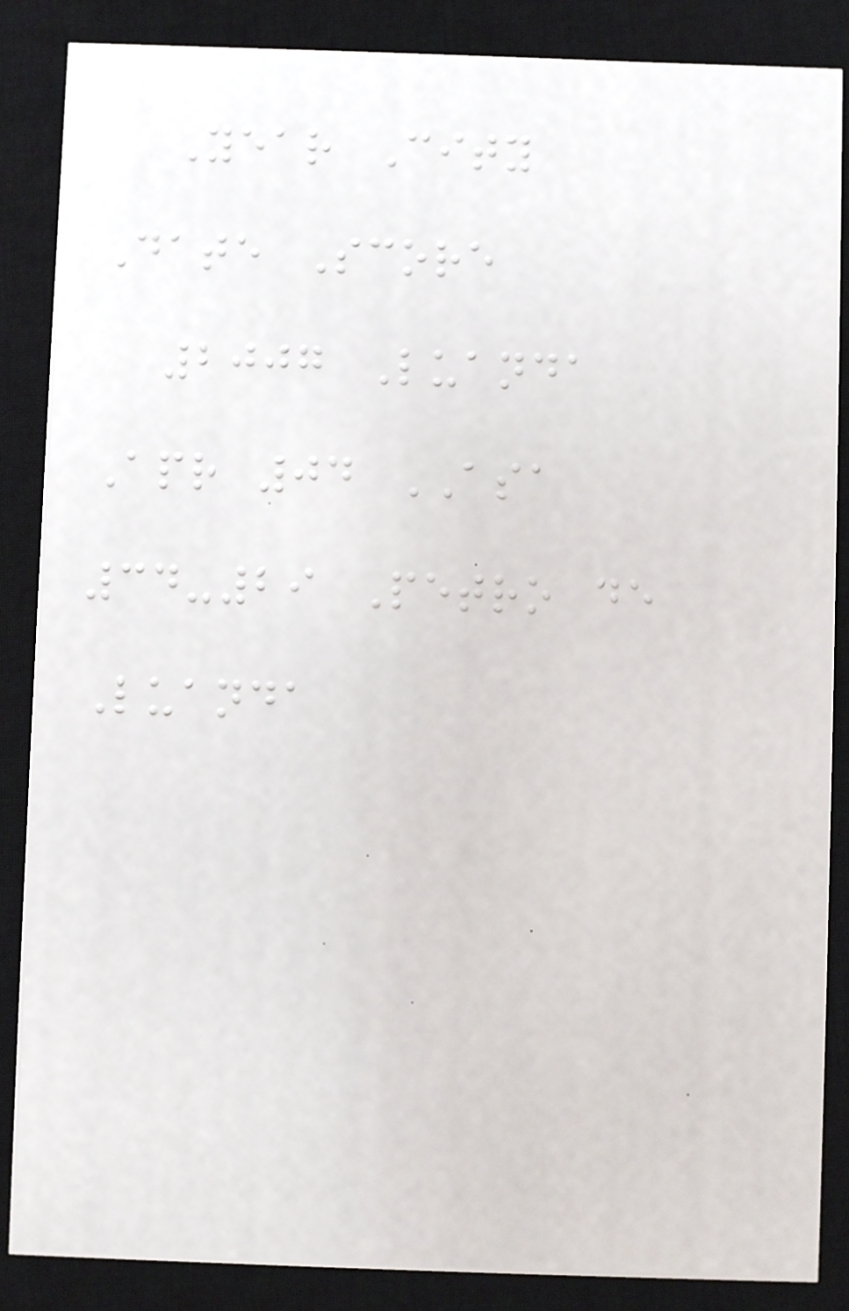Year City
Date Score
2007 Luanda
Apr 04 ASA
34-29 Petro de
Luanda
